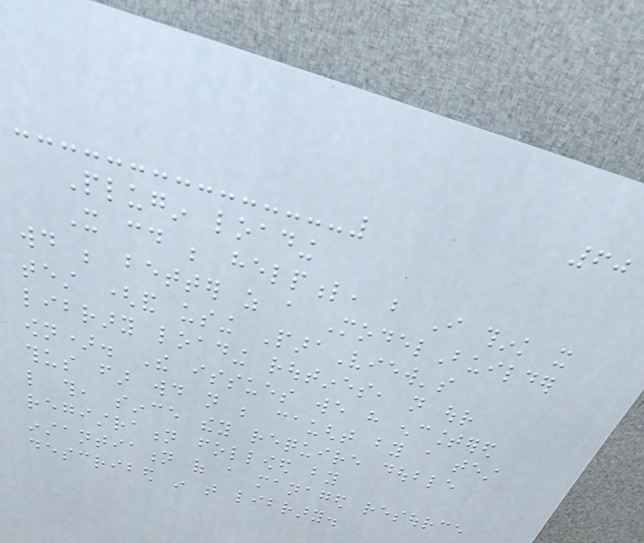60
Plugin loading
It could be helpful, but I think it
would be better as a ModelBuilder
test (and using ParaView's
library loading routines, not our
own). The issues we have encountered
thus far would not be caught by a test
like this, since they require double
registration followed by
instantiation of a managed resource
described in that library.
